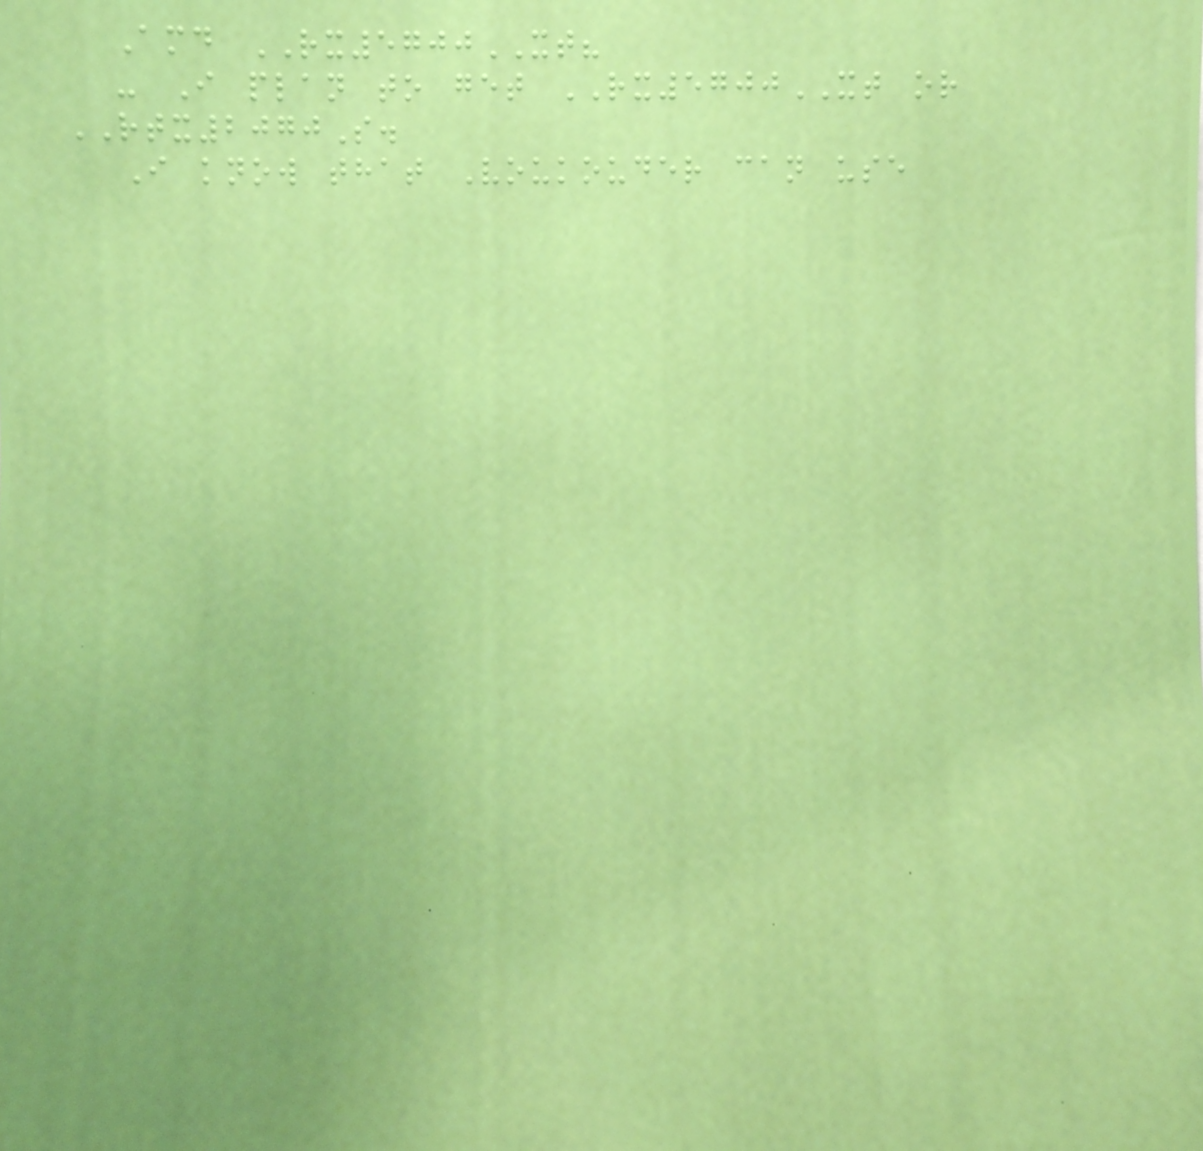Amd RX5700XT?
- I plan to get RX5700XT or
RTX2070S.
I know that Voukouder can use
